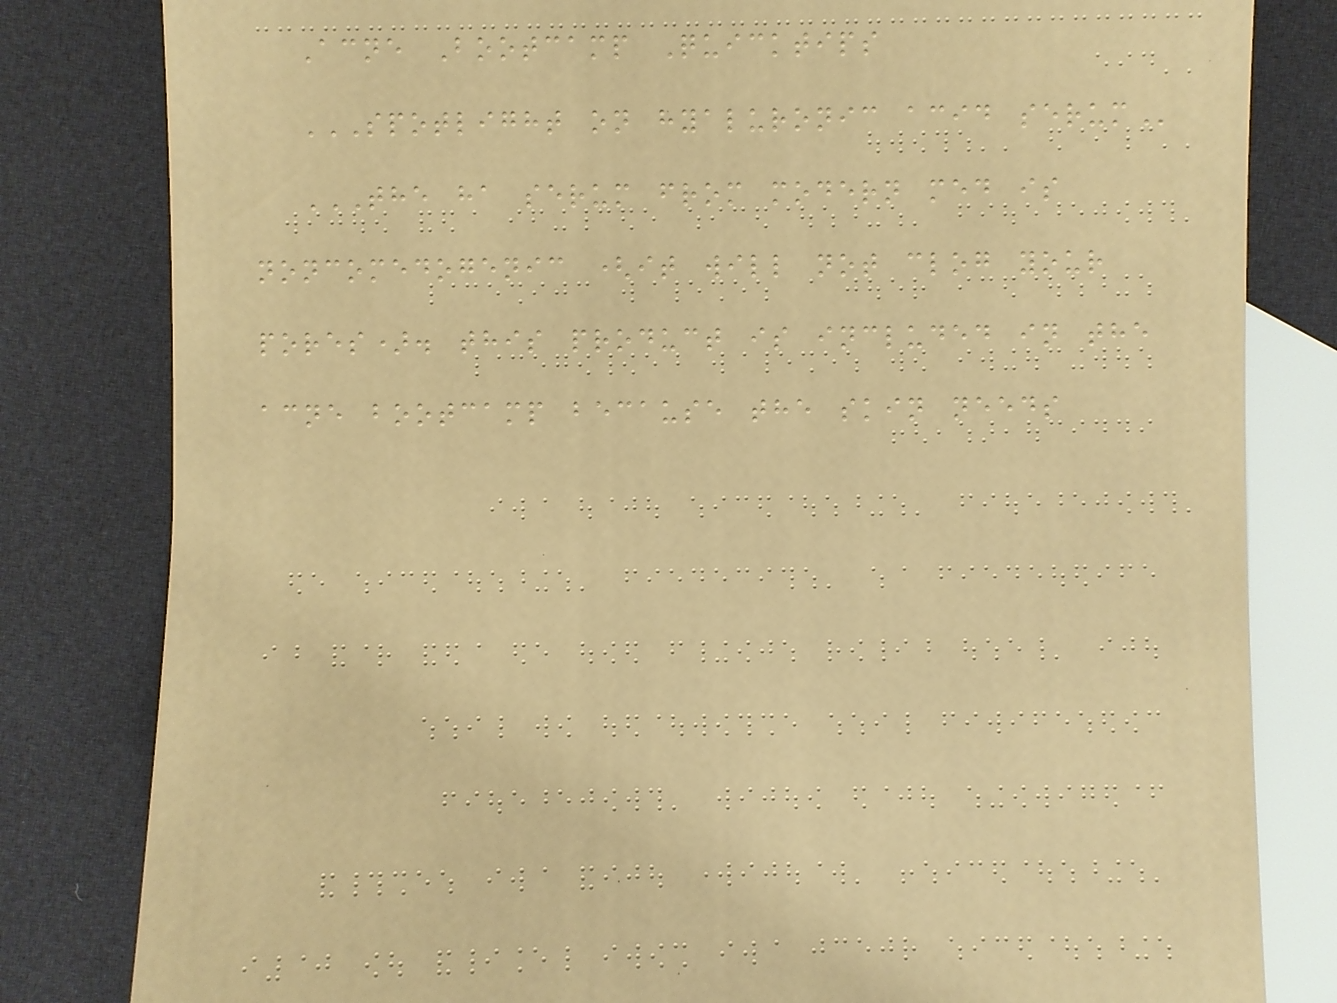Acne Bootcamp Quicktips
SPOTLIGHT ON HYALURONIC ACID SERUM
THE HA SERUM FROM MODERN MED IS
NONCOMEDOGENIC (IT WILL NOT CLOG YOUR
PORES). THIS PRODUCT IS INCLUDED IN THE
ACNE BOOTCAMP BECAUSE THE SKIN NEEDS
